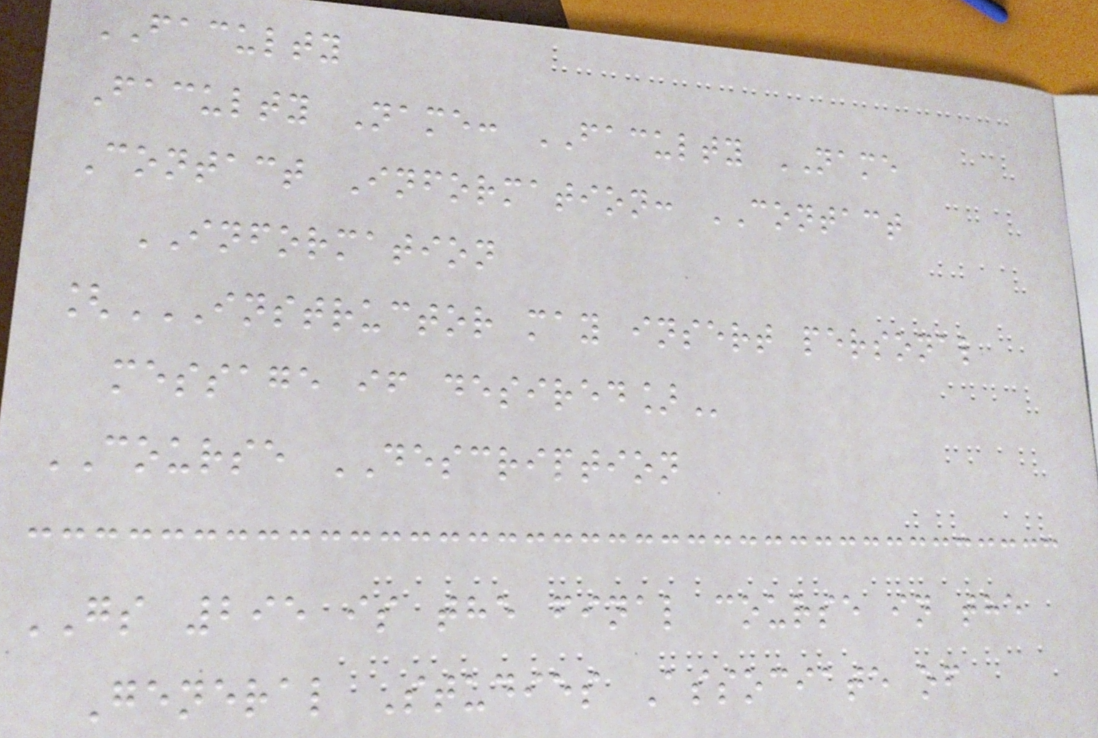FACULTY
Faculty Name: FACULTY NAME
Contact Information: CONTACT
INFORMATION
[INSTRUCTOR MAY INSERT PERSONAL
MESSAGE IF DESIRED]
COURSE DESCRIPTION
GS 295 is the final course in the
General Studies Associate of
